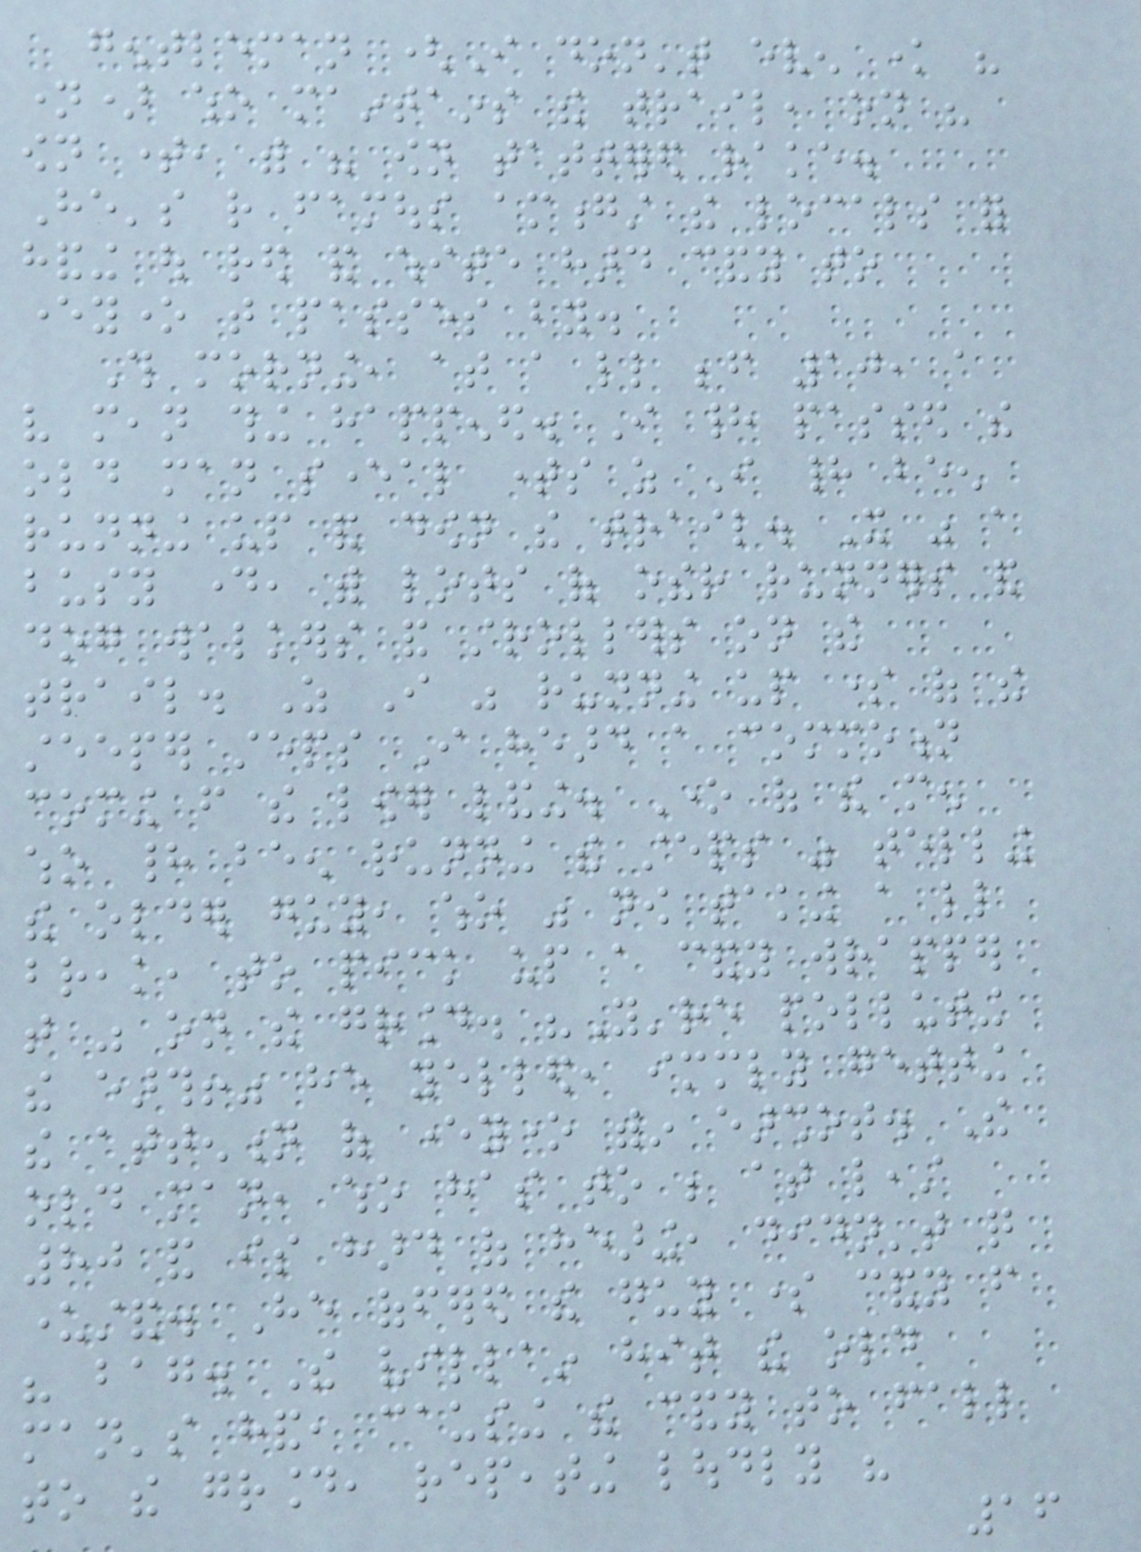gentleman (I don't even know his
name) who maintains the trail, on his
own time, with his own tattered rake.
He's rather famous amongst the locals for
handing out red and white hard candy to
everyone that passes by.
This morning, at a little before 10, a
very mean thing happened. I had passed the
old man several times as I had been
running up and down the trail. It was a
busy day, with lots of other runners and
dog walkers and strollers on the
trail. As I was running up some of the
steeper steps I heard a commotion
coming from the lower landing. One of the men
who had been running the steps was telling
the older guy, who was now taking a little
break, to pick up a candy wrapper
that was on the ground. "You're polluting
the earth!" he yelled, immediately getting
the attention of everyone within earshot. The
old man, who has to be at least
80 and is hard of hearing, didn't quite
understand. He offered the guy some candy from
his bag. The villain hit the old
man's hand, causing the candy to fall
to the ground, repeating loudly his
16
